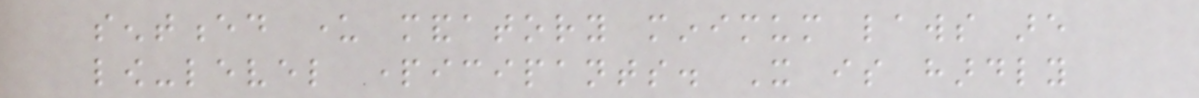sentenced under mandatory minimum laws are
low-level participants. It is hardly
